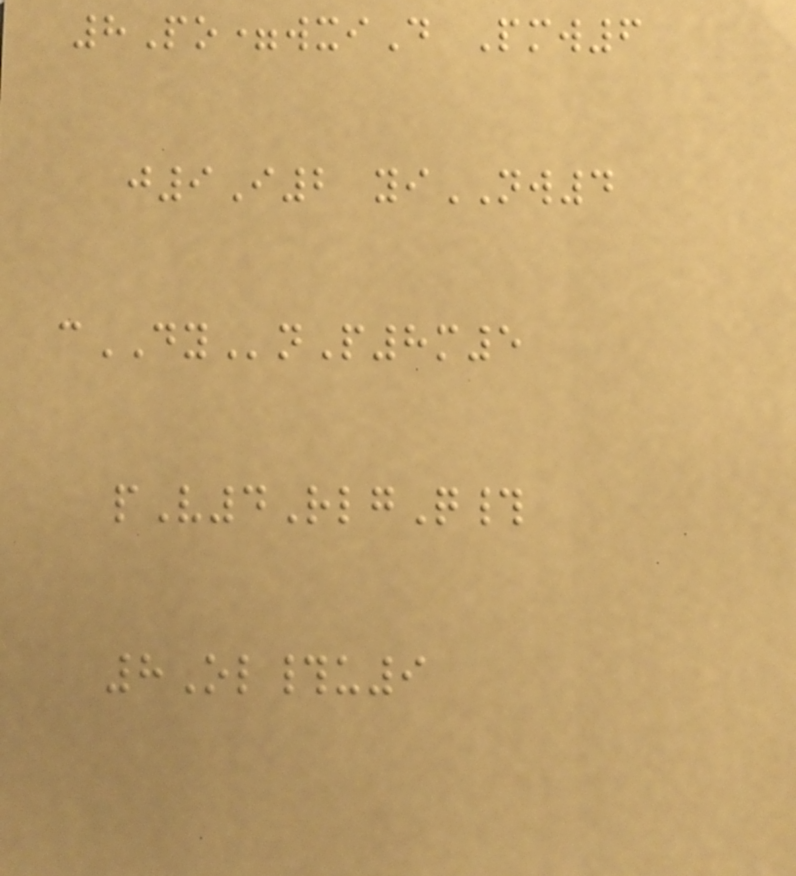8Po=wxiD Pmw6
j9I2 yiNW4
cDYnP8m5
pV4RlgQ#
8Ol#u9
